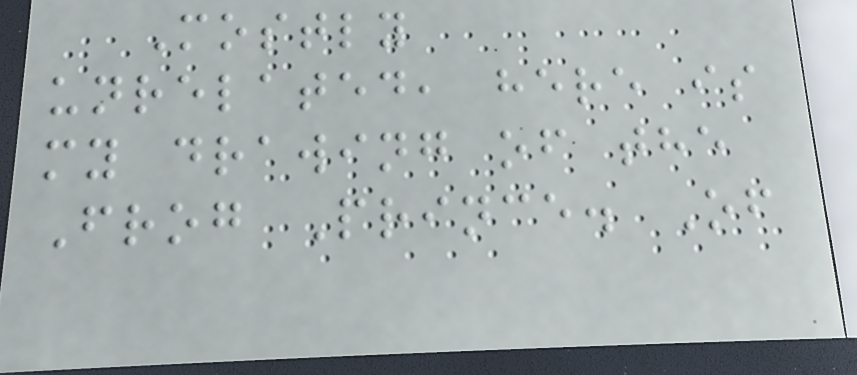Mostly
unrelated, here is
my drawing of the
Frog Prince. Of
